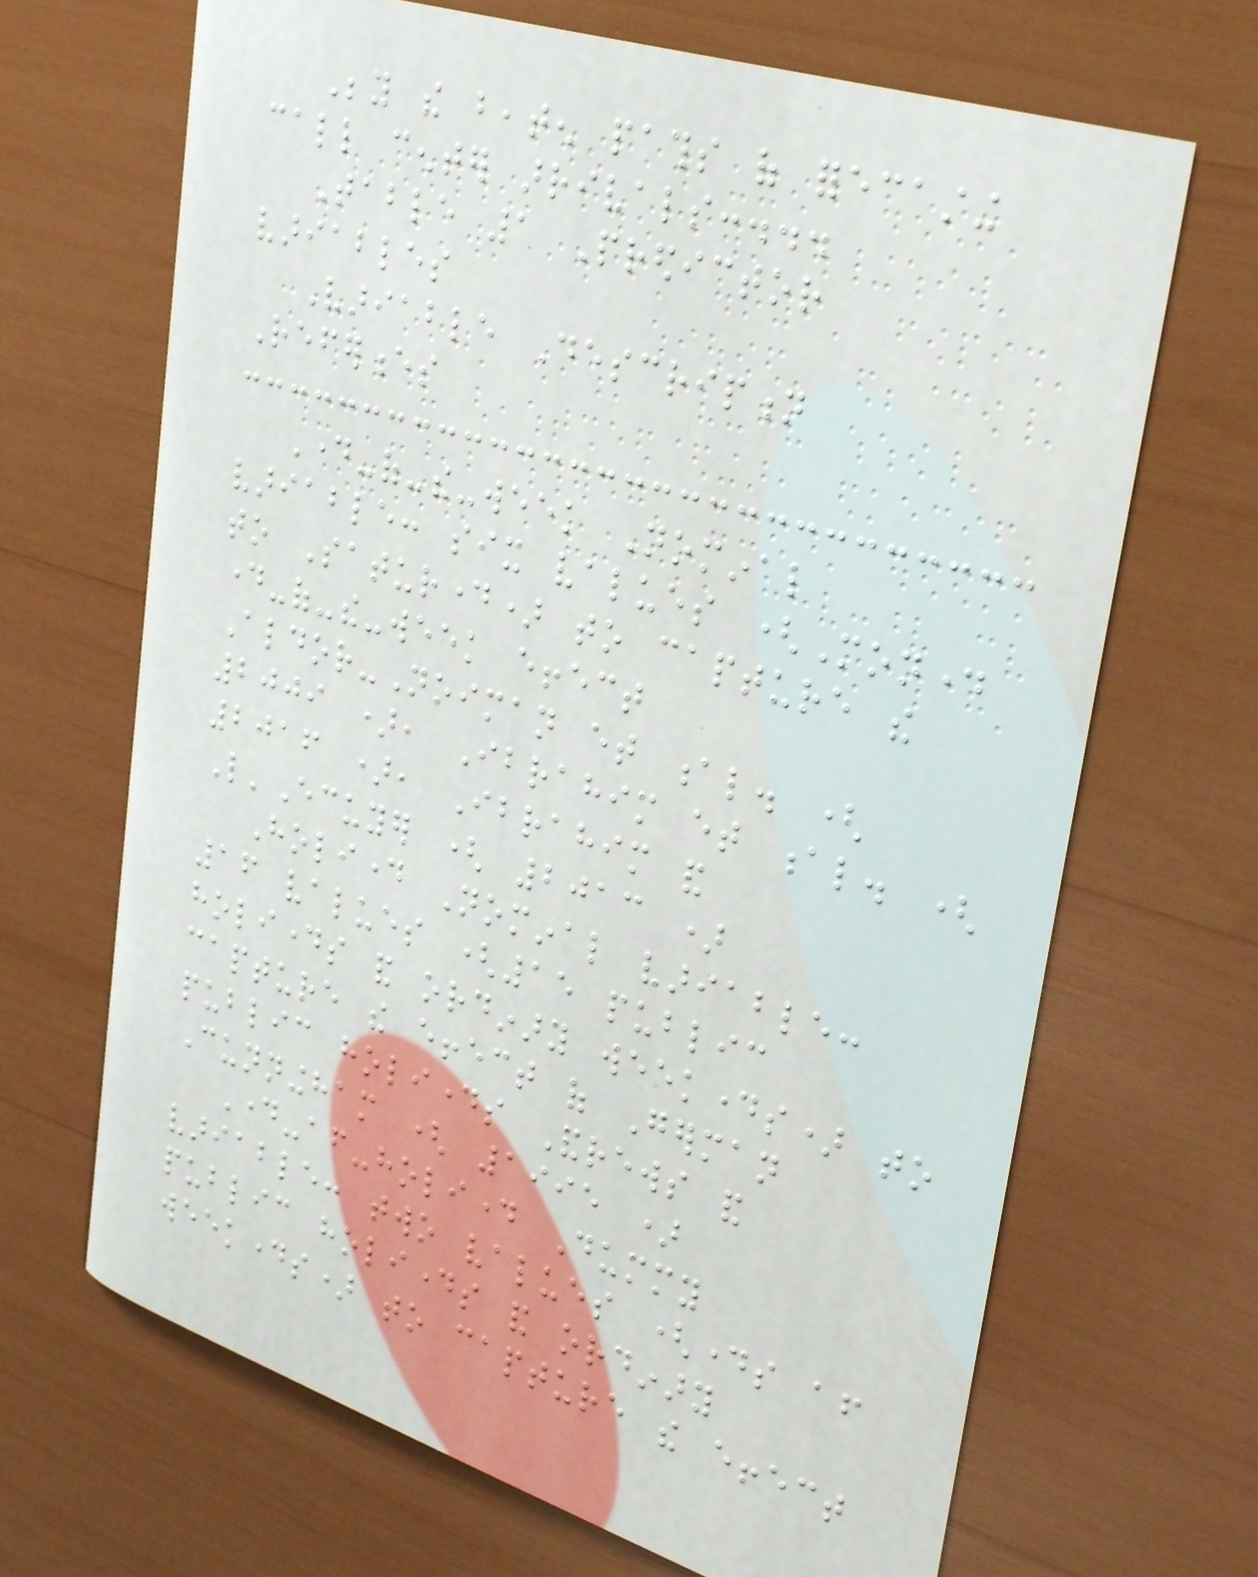Beyond the beaten paths of forecasting
call center arrivals:...
Table 1 Predictor
variables
Variable Description
References
Day-of-the-week Nominal
variable: six values (Monday
to Saturday) to capture the
day-of-the-week effect
Aldor-Noiman et al. (
2009 ), Ibrahim et al. (
2016 ), Ibrahim and
L'Ecuyer ( 2013 )
Holiday Nominal variable:
16 values (15 public
holidays and ordinary weekdays) to
capture the effect of German
public holidays Andrews and
Cunningham ( 1995 )
Day-after-holiday Dummy
variable: two values (days after
public holidays and ordinary
weekdays) to capture the effect
